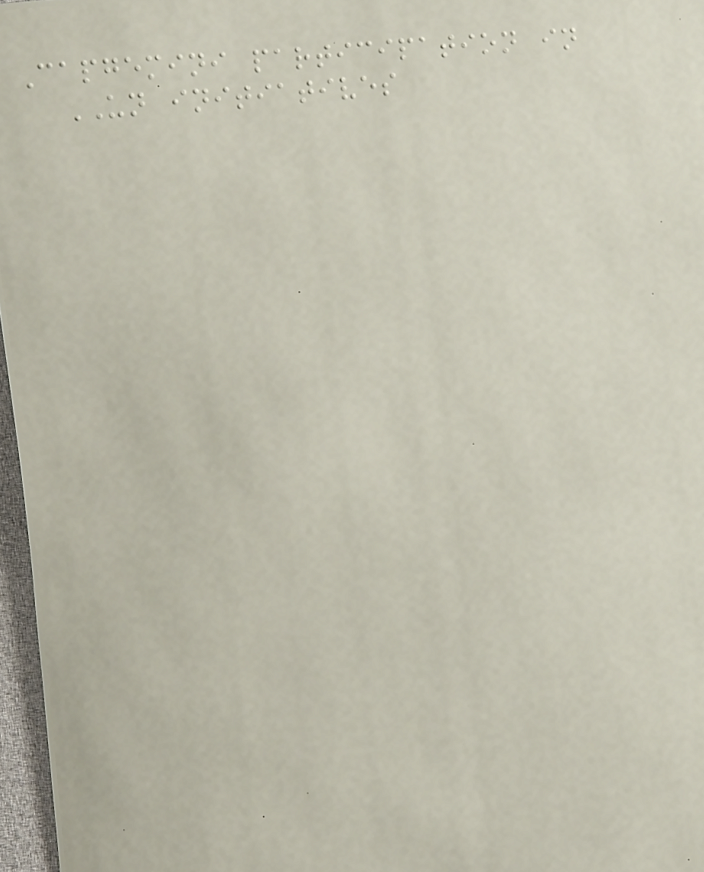Capgemini participation in
UN initiatives
